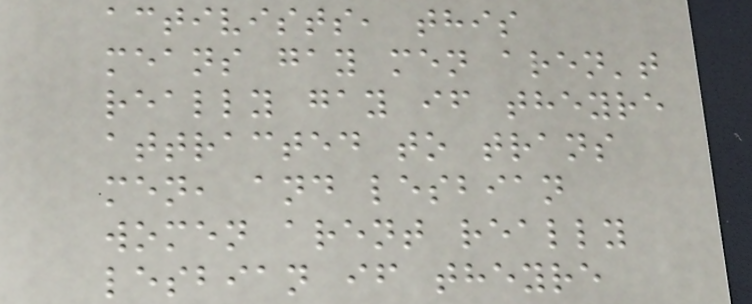activists, this
means gay men aren't
really gay if theyre
attracted to trans
men, and lesbian
women arent really
lesbian if theyre
